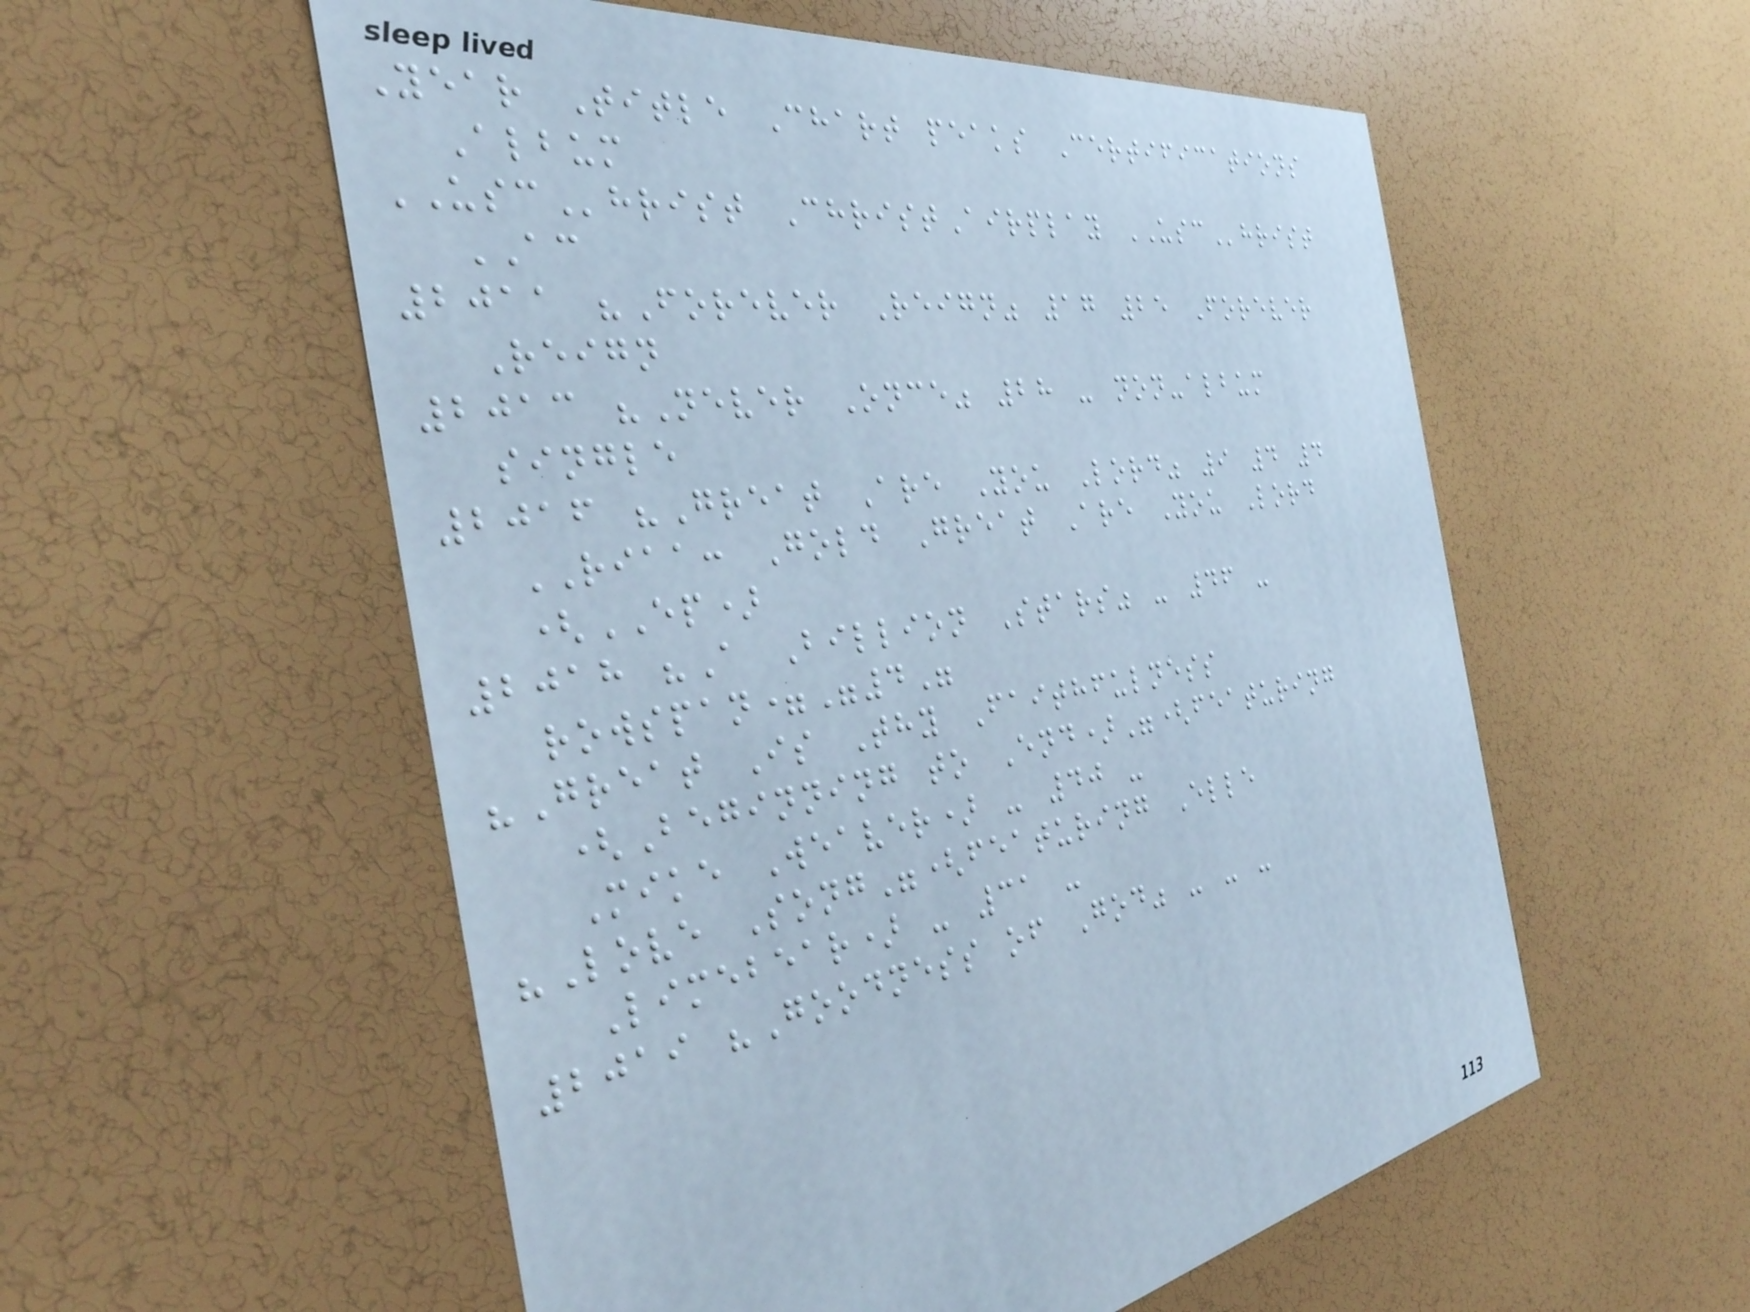Year Title Chart peaks Certifications
Album
USChrist ChristAirplay USChrist
AC
2011 "Forever Reign" 17 25 Forever
Reign
2013 "Never Once" 28 - non-album
single
2016 "Great Are You Lord" 9 4 4
RIAA: Gold Great Are You Lord
(EP)
2018 "A Billion Stars" - 46 -
rowspan="4"
"Great Is Thy Faithfulness
(Beginning to End)"(featuring
Mike Weaver) - 40 -
"Love Song"(featuring Elle
Limebear) - 31 -
2019 "Goodness of God" - - -
